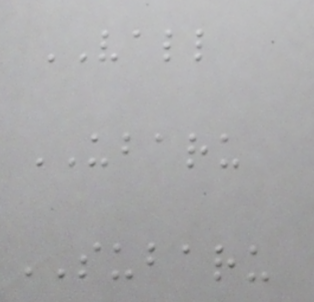VALL
UBARU
SUBARU
